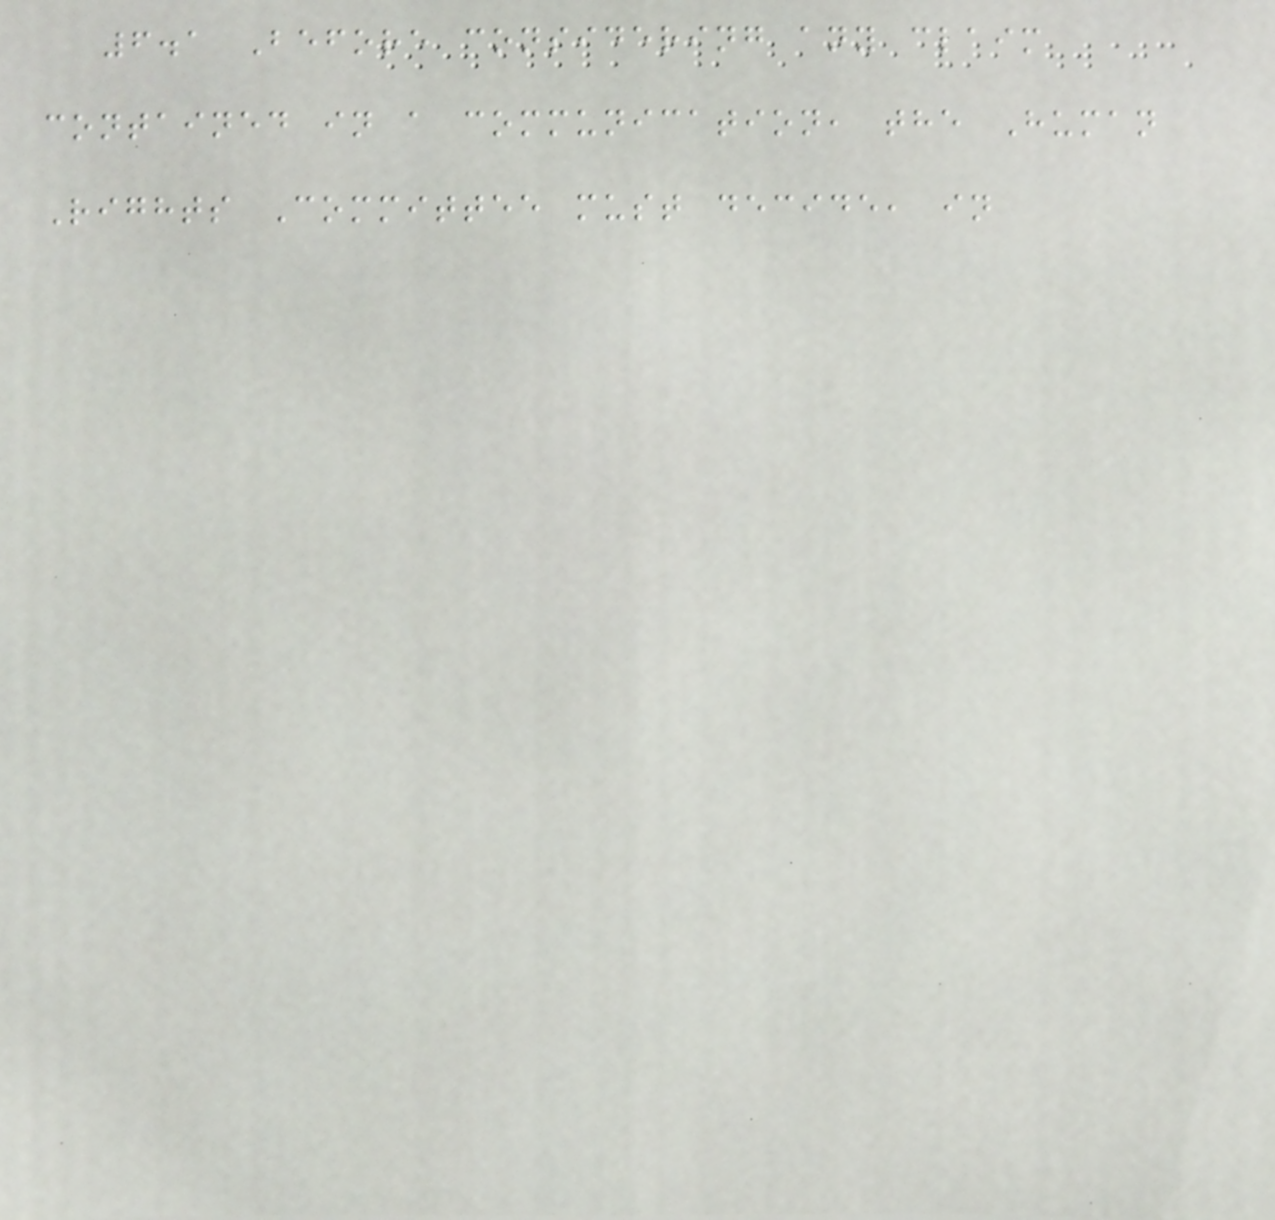6.1 Before considering any claim
contained in a communication, the Human
Rights Committee must decide, in
